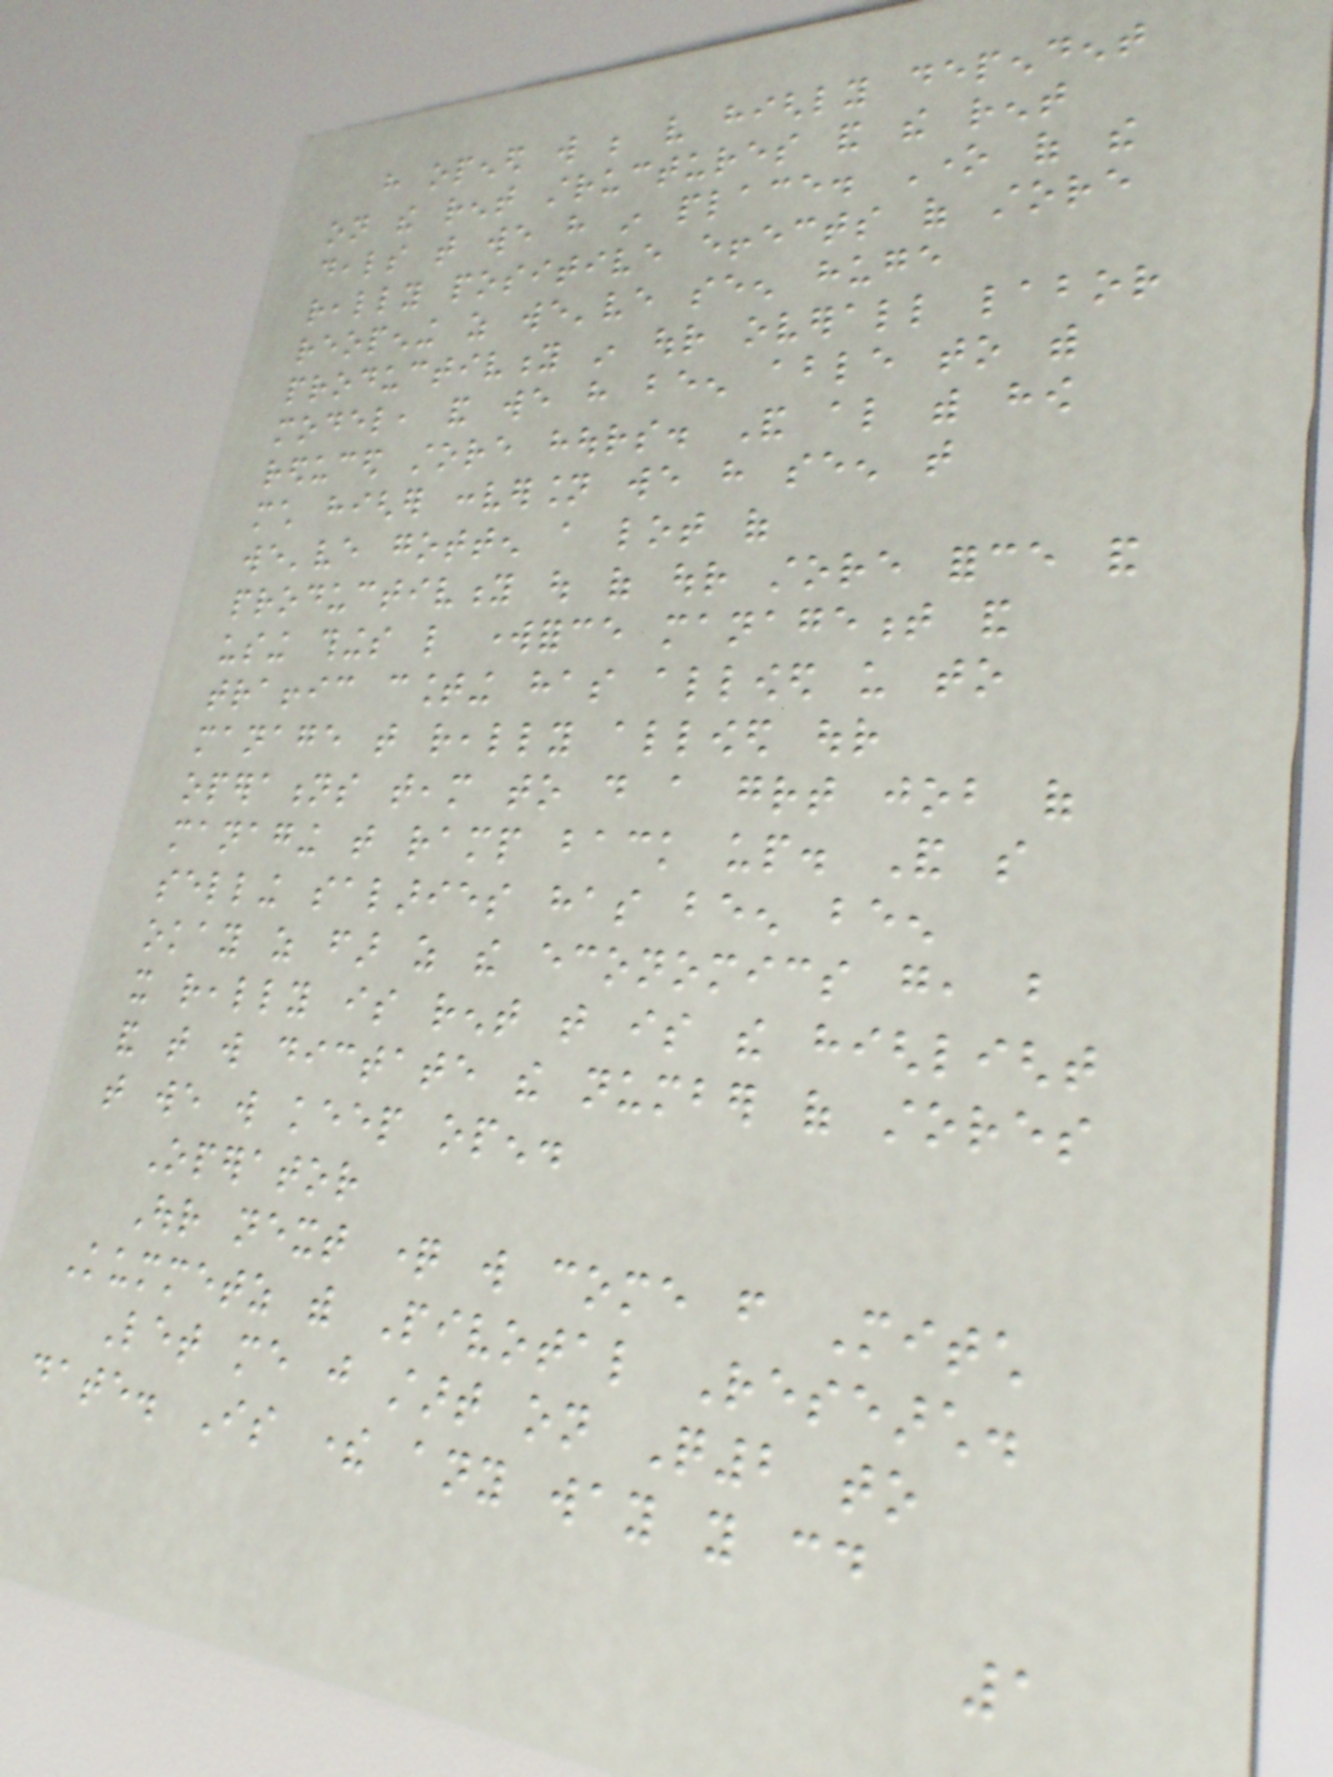have opened will be very highly dependent
on the rent structures and the rent
deals that we have in place. One of the
really positive effects of store
reopening as we've seen huge
productivity in our overall labor
model, and we have been able to with
reduced store hours. And also with how
much higher conversion we have seen that
we've gotten a lot of
productivity out of our store force and
using things like workforce management and
traffic counting has allowed us to
manage that really allowed our
operations team to do a great job of
managing that ramp back up. And so
selling salaries has been been
okay as far as the economics go, but
it really is rent that is the highlight
and that will dictate the number of stores
that we will keep open.
Operator
Our next question will come from Mitch
Kummetz with Pivotal Research.
Let me just start on Q2 to
date. Is there any way you could
1
